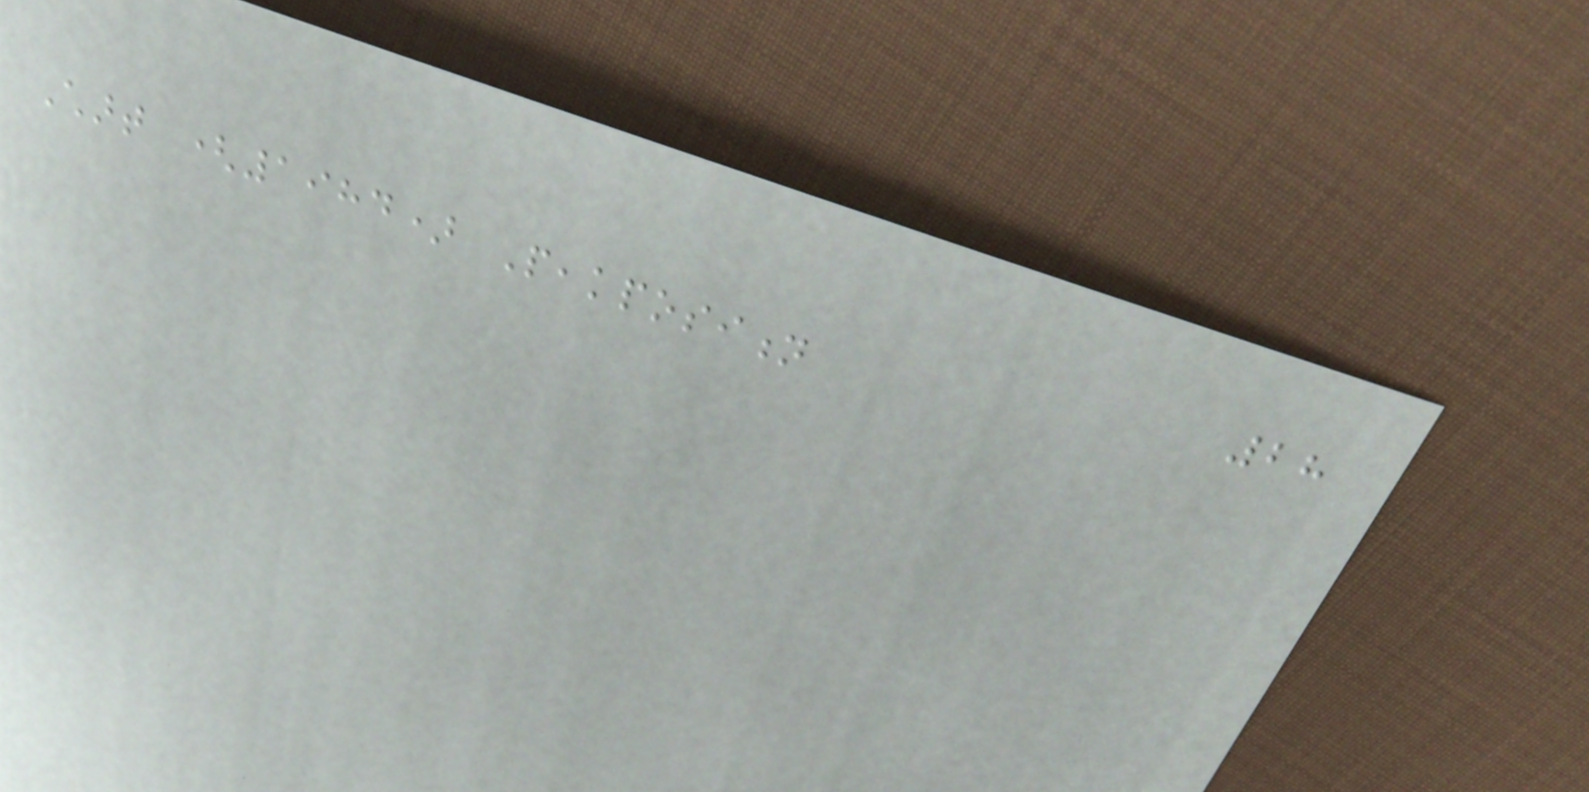28
Chart (1984) Peakposition
